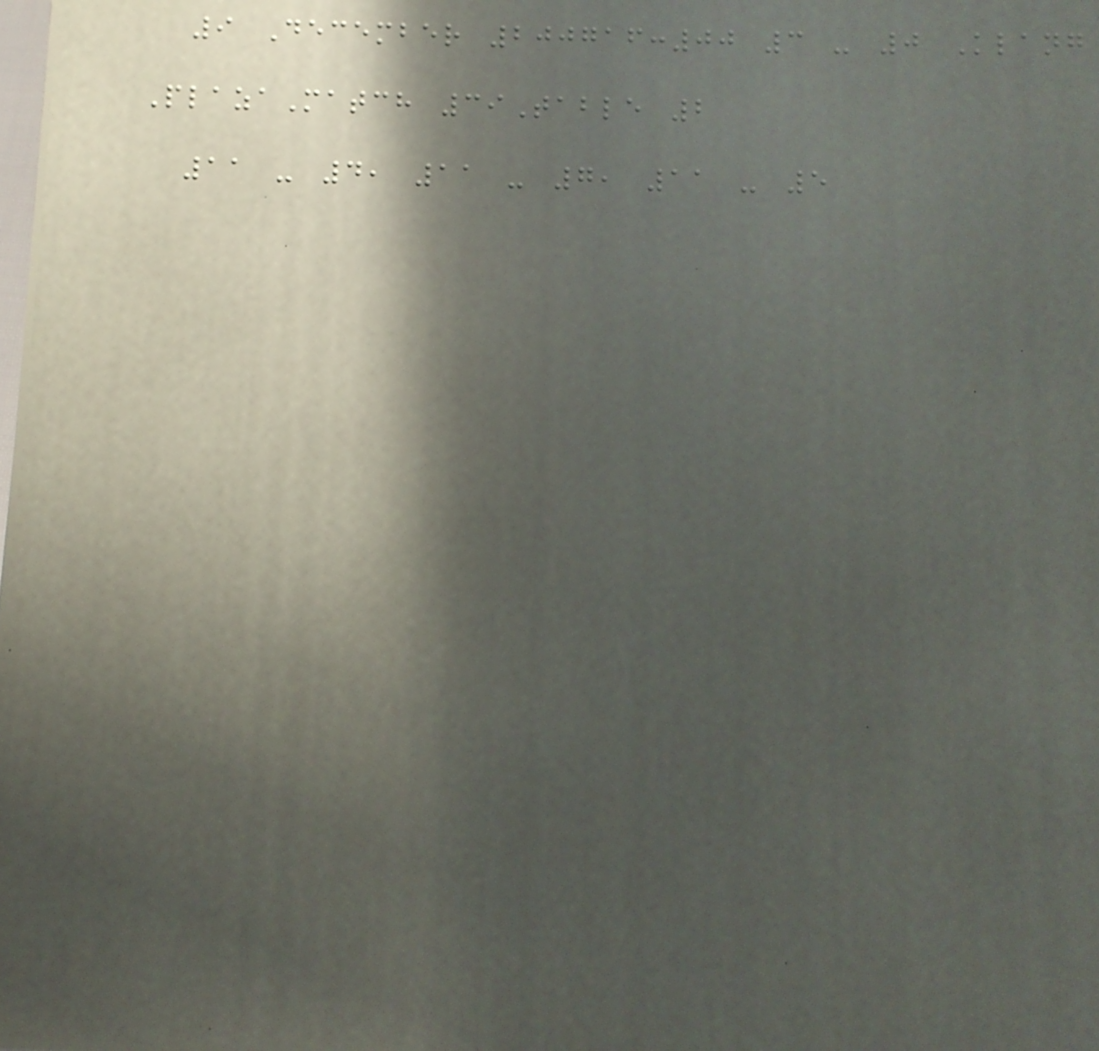9 December 200716:00 3 - 0 Klang
PlazaMatch 39Table 2
11 - 4, 11 - 7, 11 - 5
